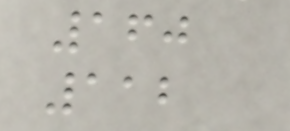160
112
